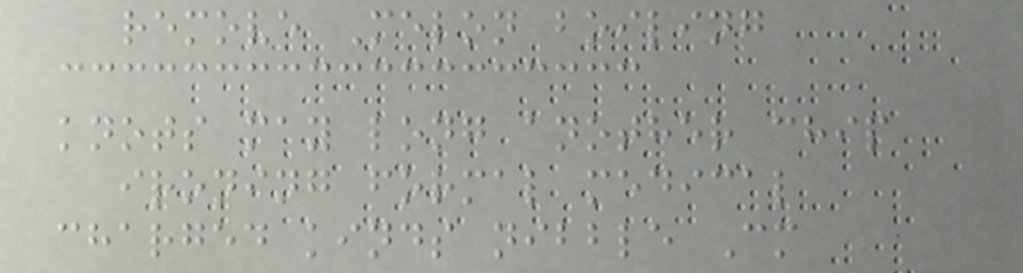remove Melon boiling
knots may long another chip
ironing formal medical
charged kinds nibble Cm
